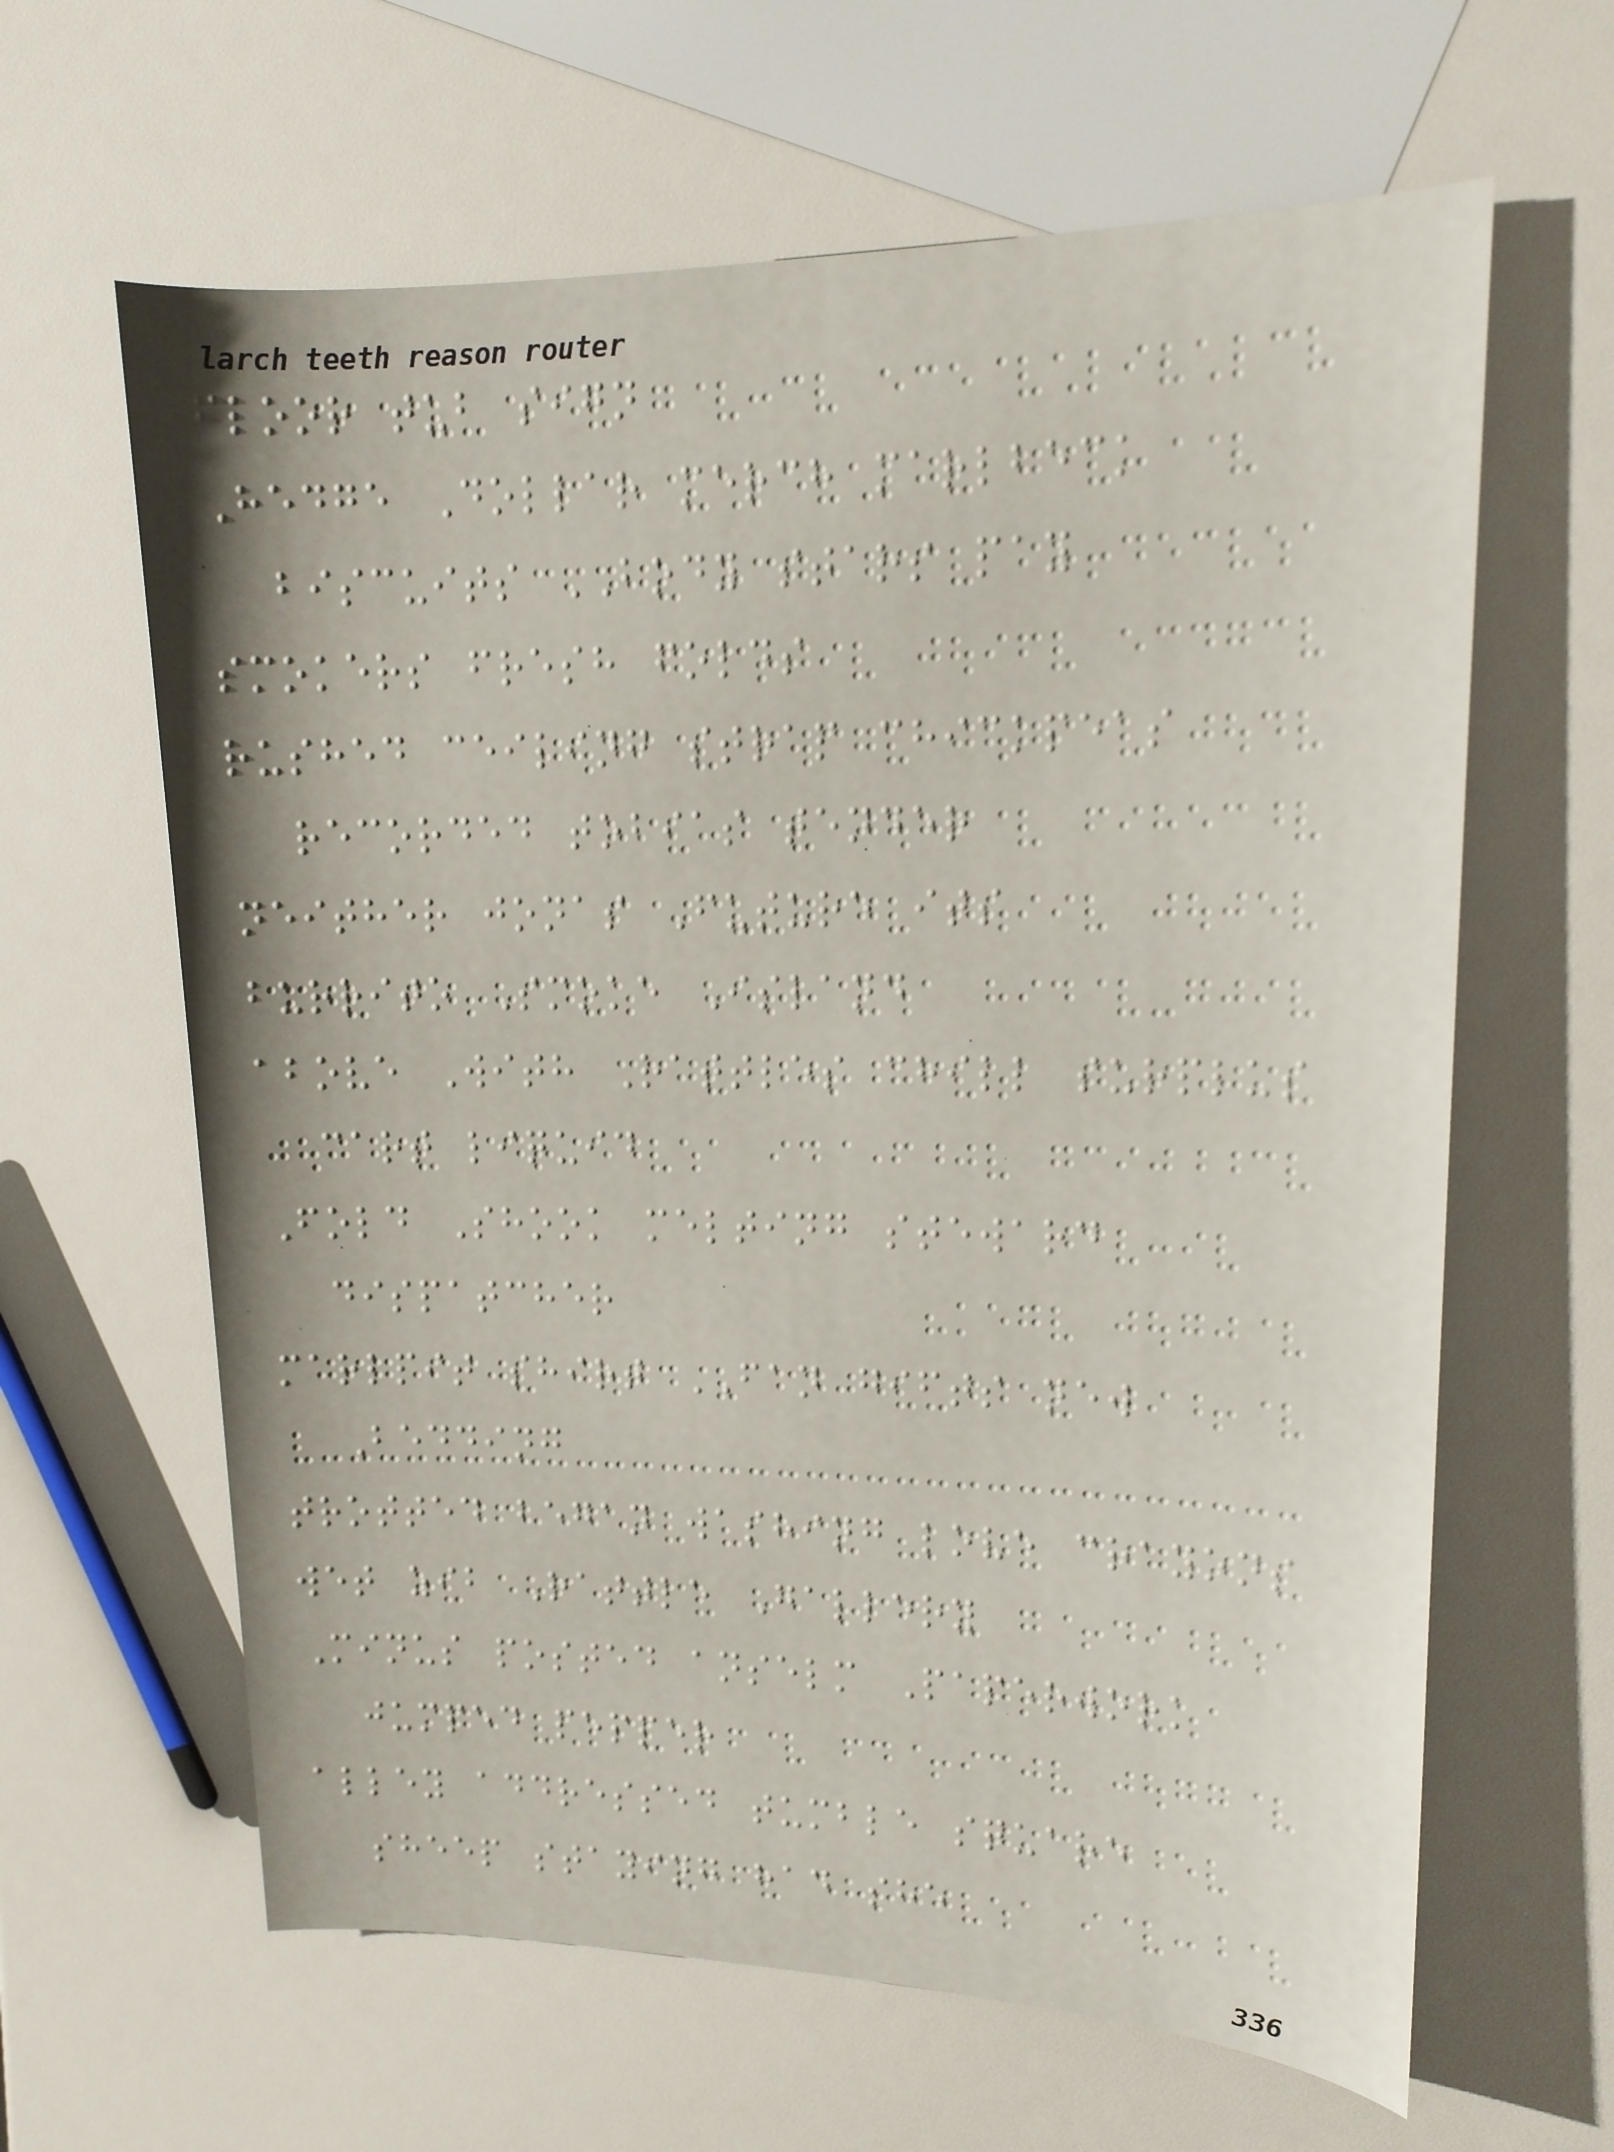floor tub sign
Hedge Dollar merch marlbeck
biscuits BODY stars pay
smokers fresh folds
rushed ceiling strap chickpeas
recorded tobias tender
neither jonas Future its
burrito Smoke Island
above With Rattles chill surplus
cart liquid
Fold Shook melting steward
dispatcher
marlpit shirt FAN gifts new
Bedding
trotted began washing love crayons
wet zib Rattle Gallery
Minus posted anselm Paperwork
jumped pepper
alley addressed tumble square
sheep staying had she
